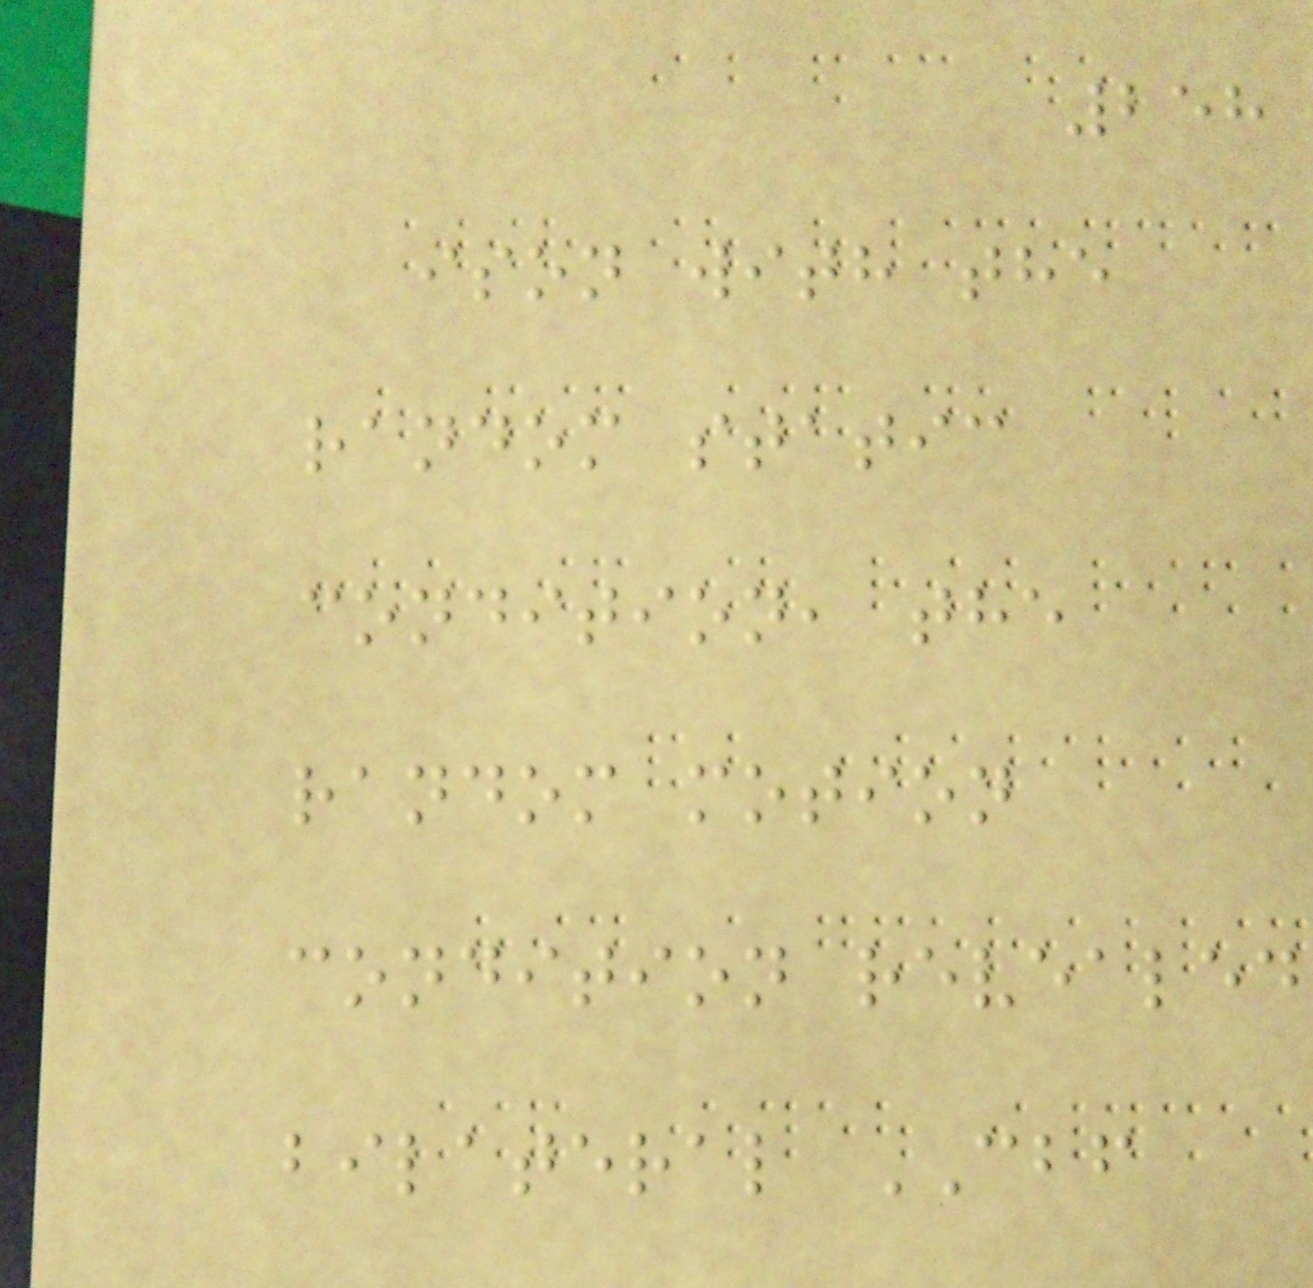258
ison with the
random static
condition, the
random motion
condition revealed
bilateral CBF
